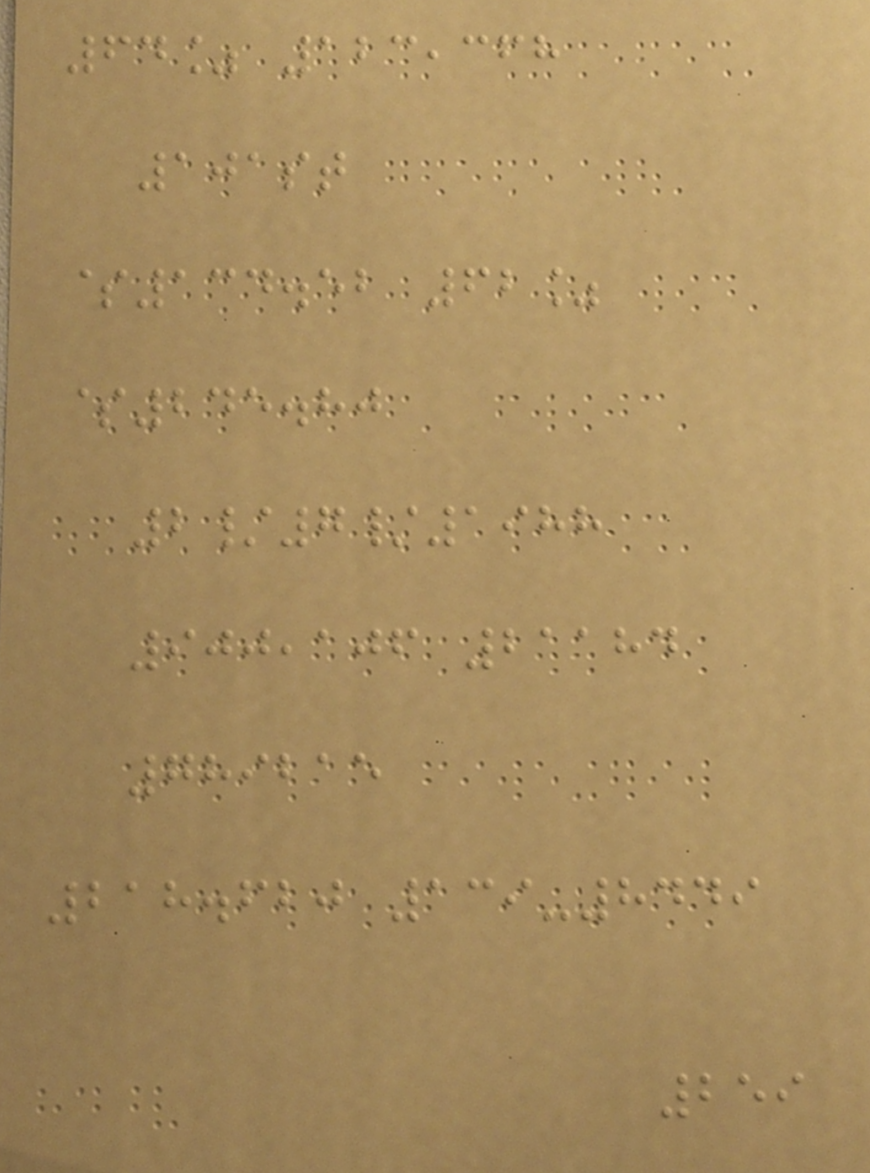64% 123,368
101st
$134.52 62%
$245.80
2/7/1988
900,106 21184
789215
218.620 139-8449
259
